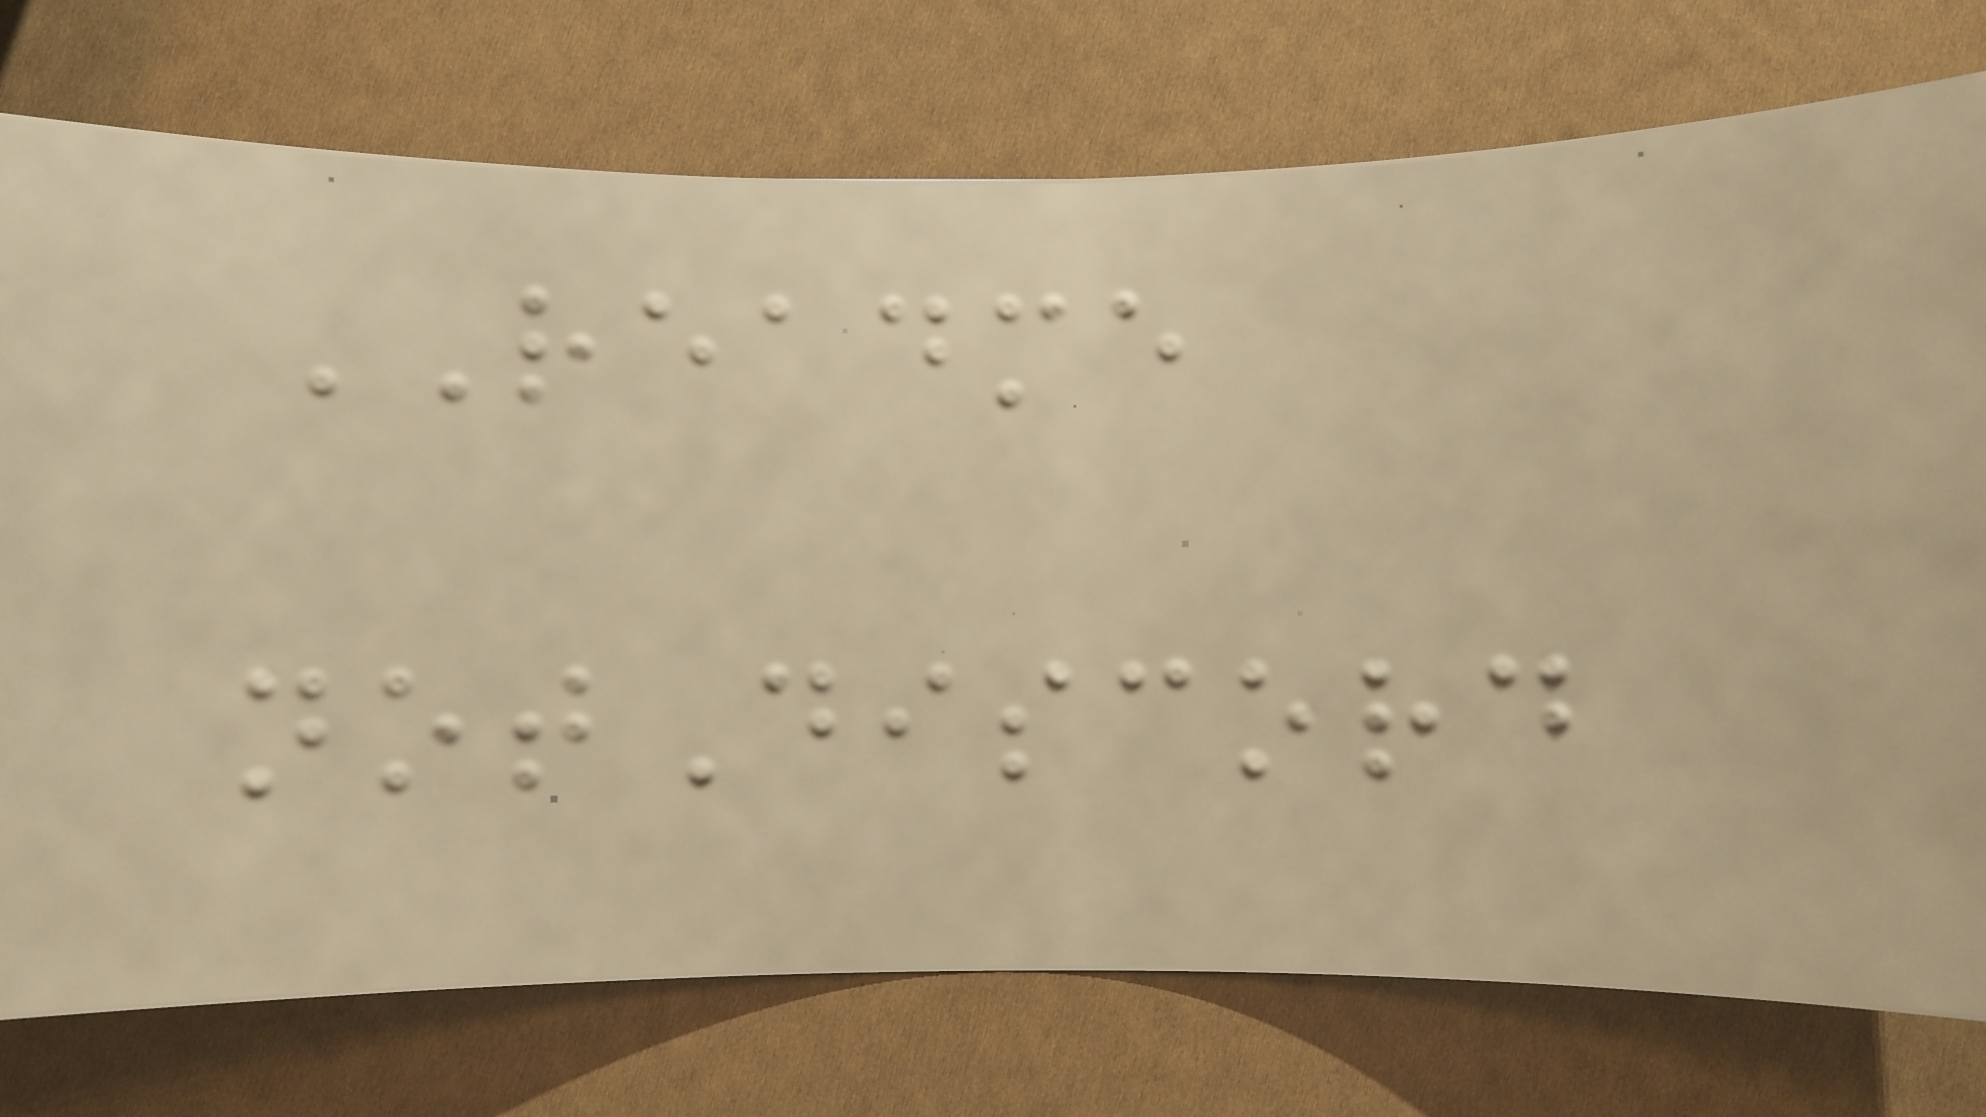README
notDiscord
